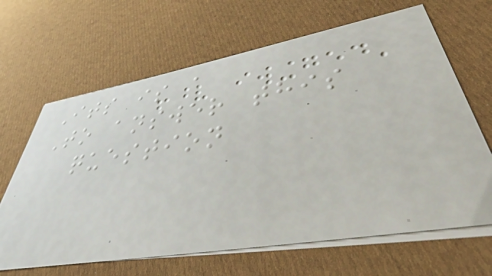Its is a
To answer this
question
